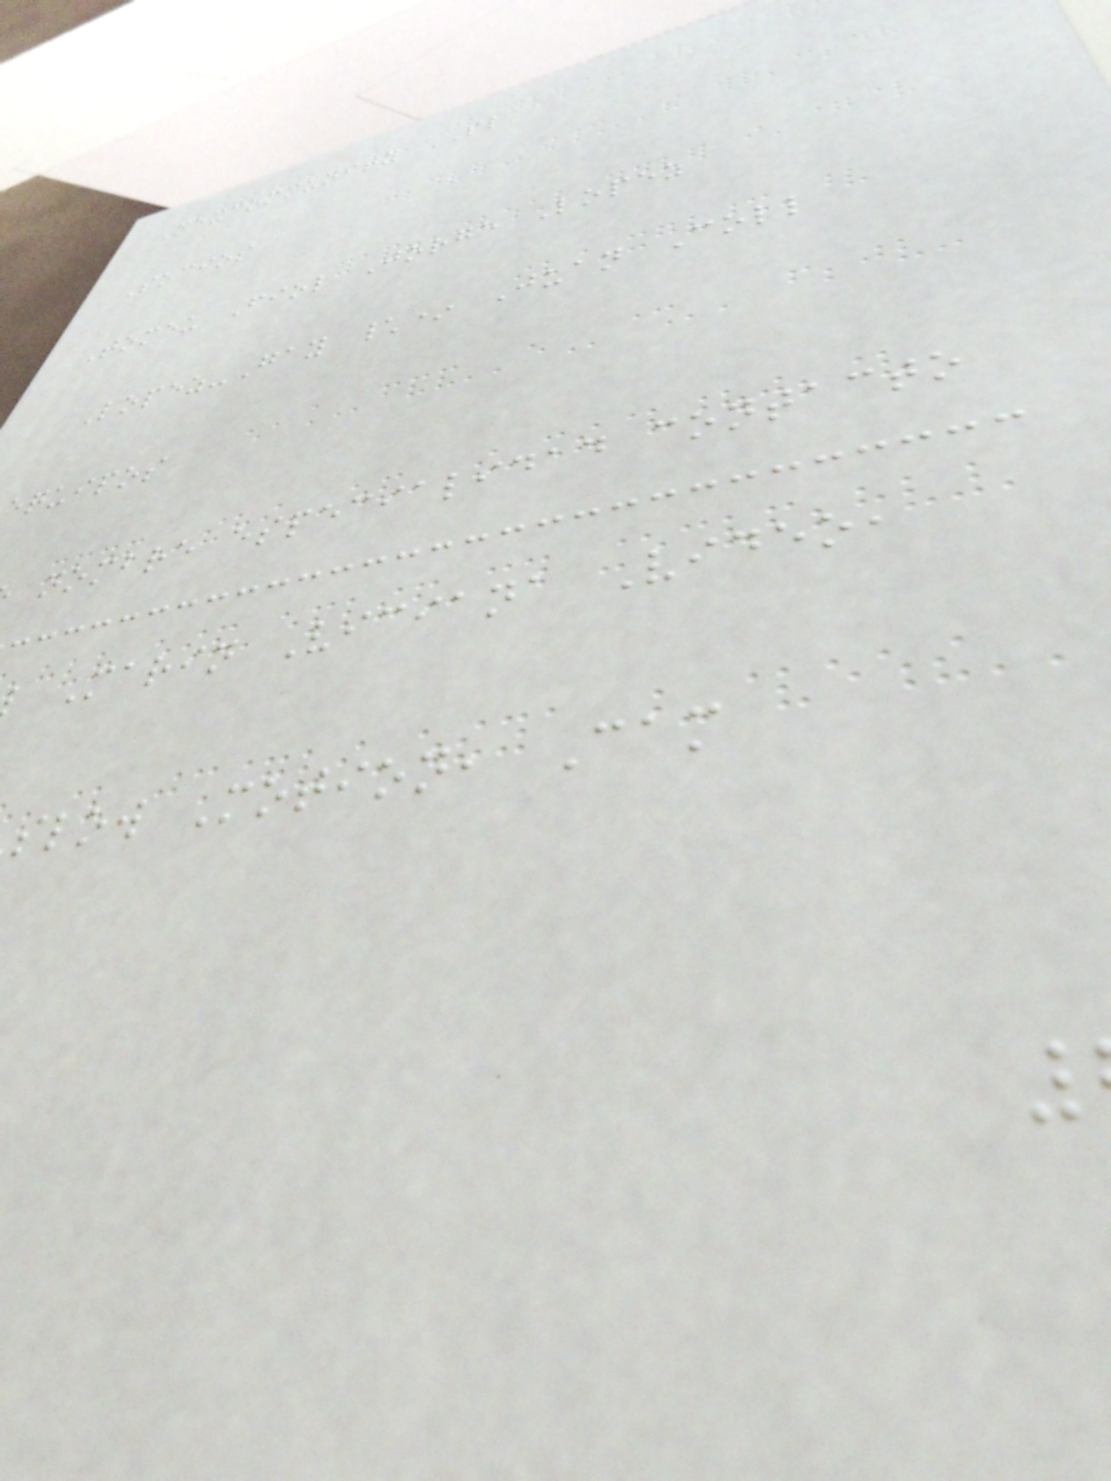Nexcommunity SL
Socios
Tomeu Fiol Jorge Lopez
Lopez-Gay \* Juan Coll
equipos
nombre especialidad contacto
Marin Viciana Video,
slow Motion, Cam
